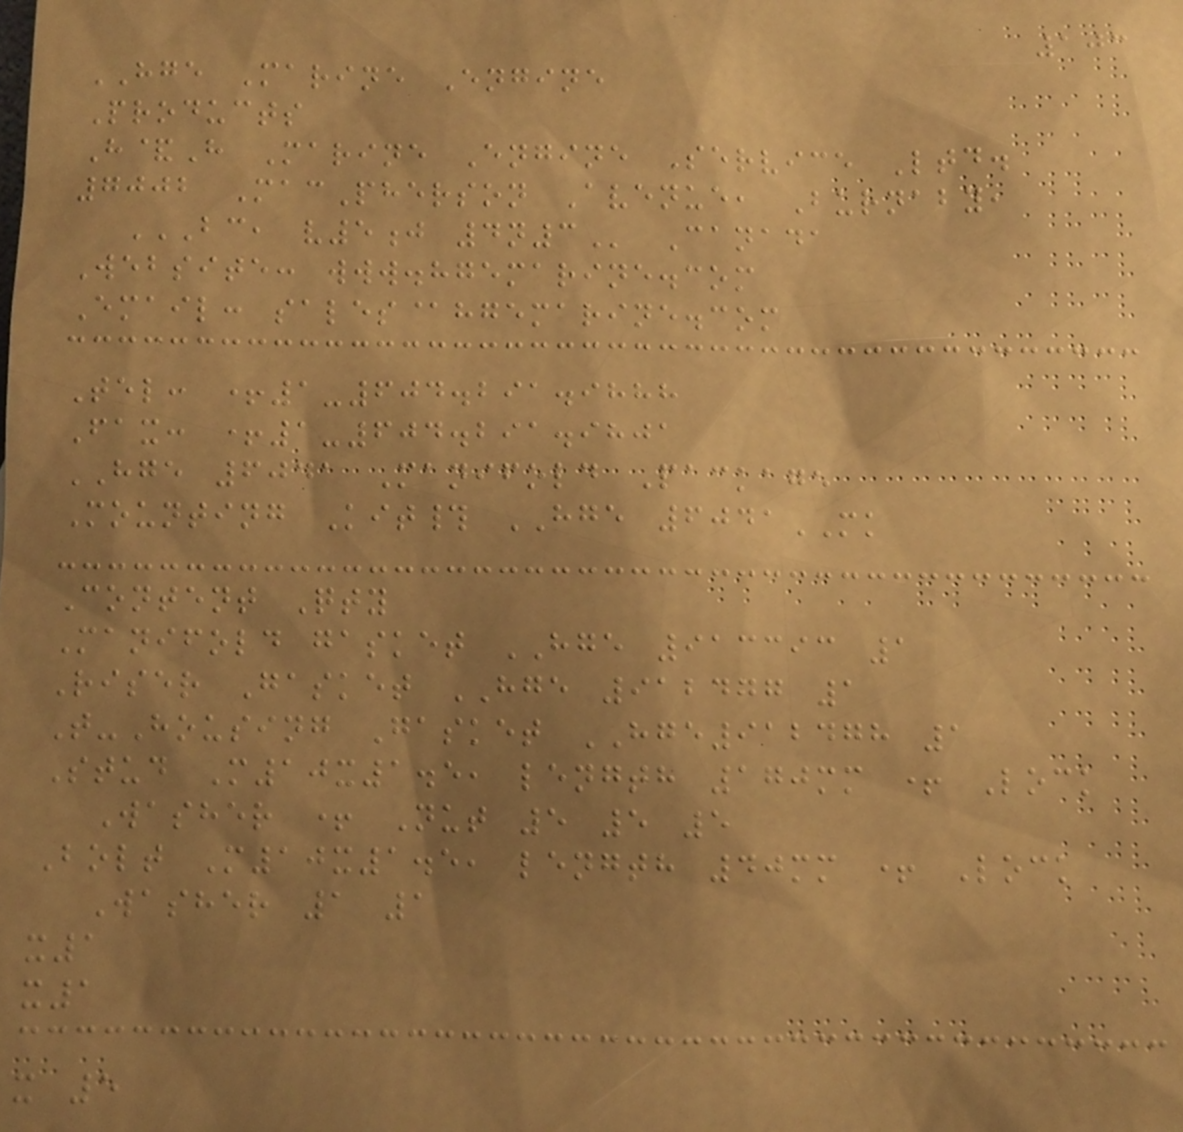103
HGE Marine Engine
Products
H&H Marine Engine Service Ltd.
7002 MacPherson Avenue, Burnaby,
BC, V5J 4N3 Canada
Website: www.hgemarine.com
Email: sales@hgemarine.com
Tel: +1-604.291.9888
Fax: +1-604.291.9801
HGE 6041 Manifold Package
Mounting Kit# HGE 6041MK
Content Qty
Manifold gasket HGE 913393 1
Riser Gasket HGE 912477 1
T-Housing Gasket HGE912478 1
Stud M10x1.5, length 170mm + Lock
Washer + Nut 5 5 5
Bolt M10x1.5, length 40mm + Lock
Washer 1 1
x1
x1
x 5
